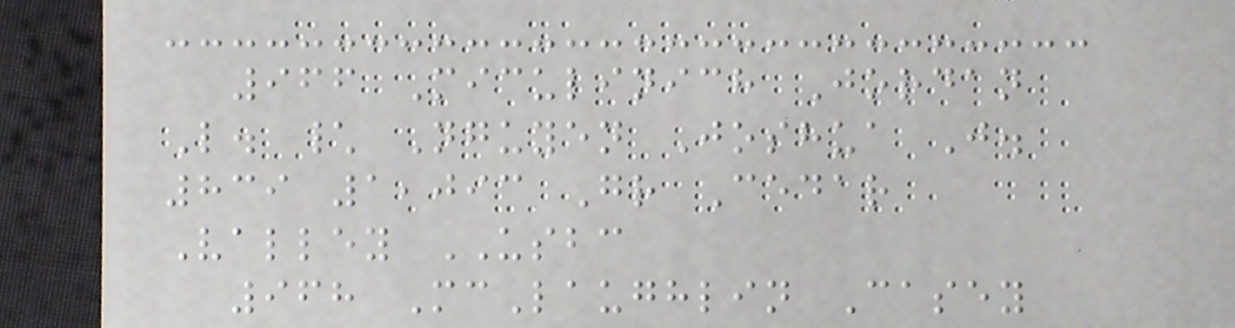966 Miculinich Jordan
L. \ Nguyen Joshua J.
839 1,093 Gr Cedar
Valley USBC
968 McLaughlin Casey
